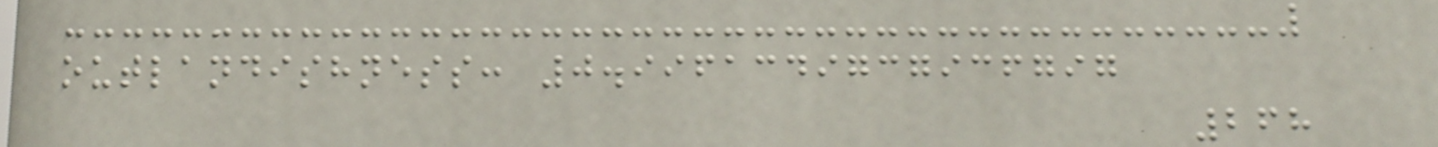outlandishness: 0.9961349737936797
268
